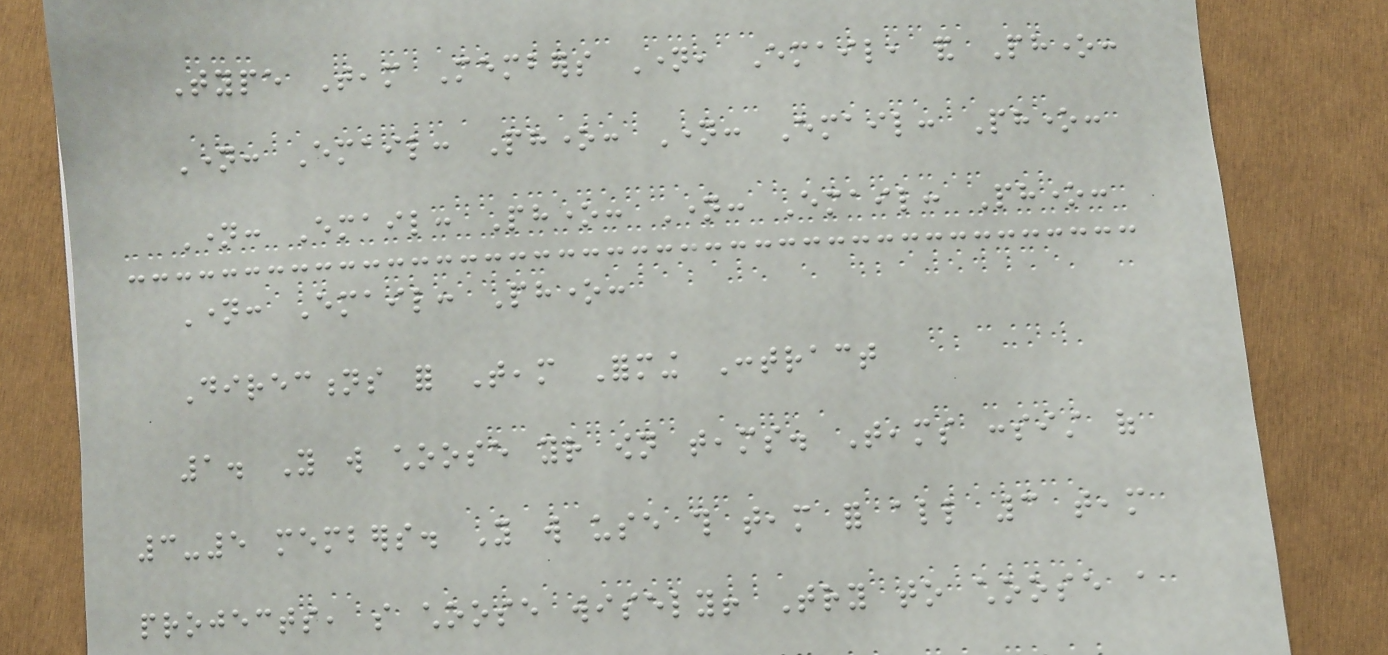Type Team Members Name, Email, and Phone:
Name: Email: Phone: Name: Email: Phone:
Name: Email: Phone: Name: Email: Phone:
Name: Email: Phone:
Directions for Team Forming Contract
1. You will choose your own teams. Teams consist of
3-5 members. You will use this team for all 3 team
projects, so choose wisely! Try to choose a
